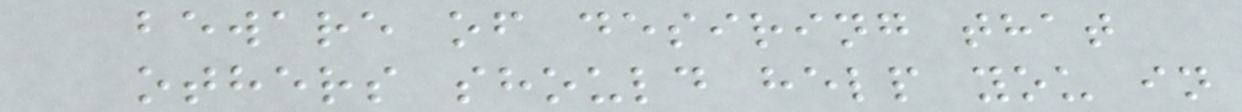beware of desiring that
others should help you in
